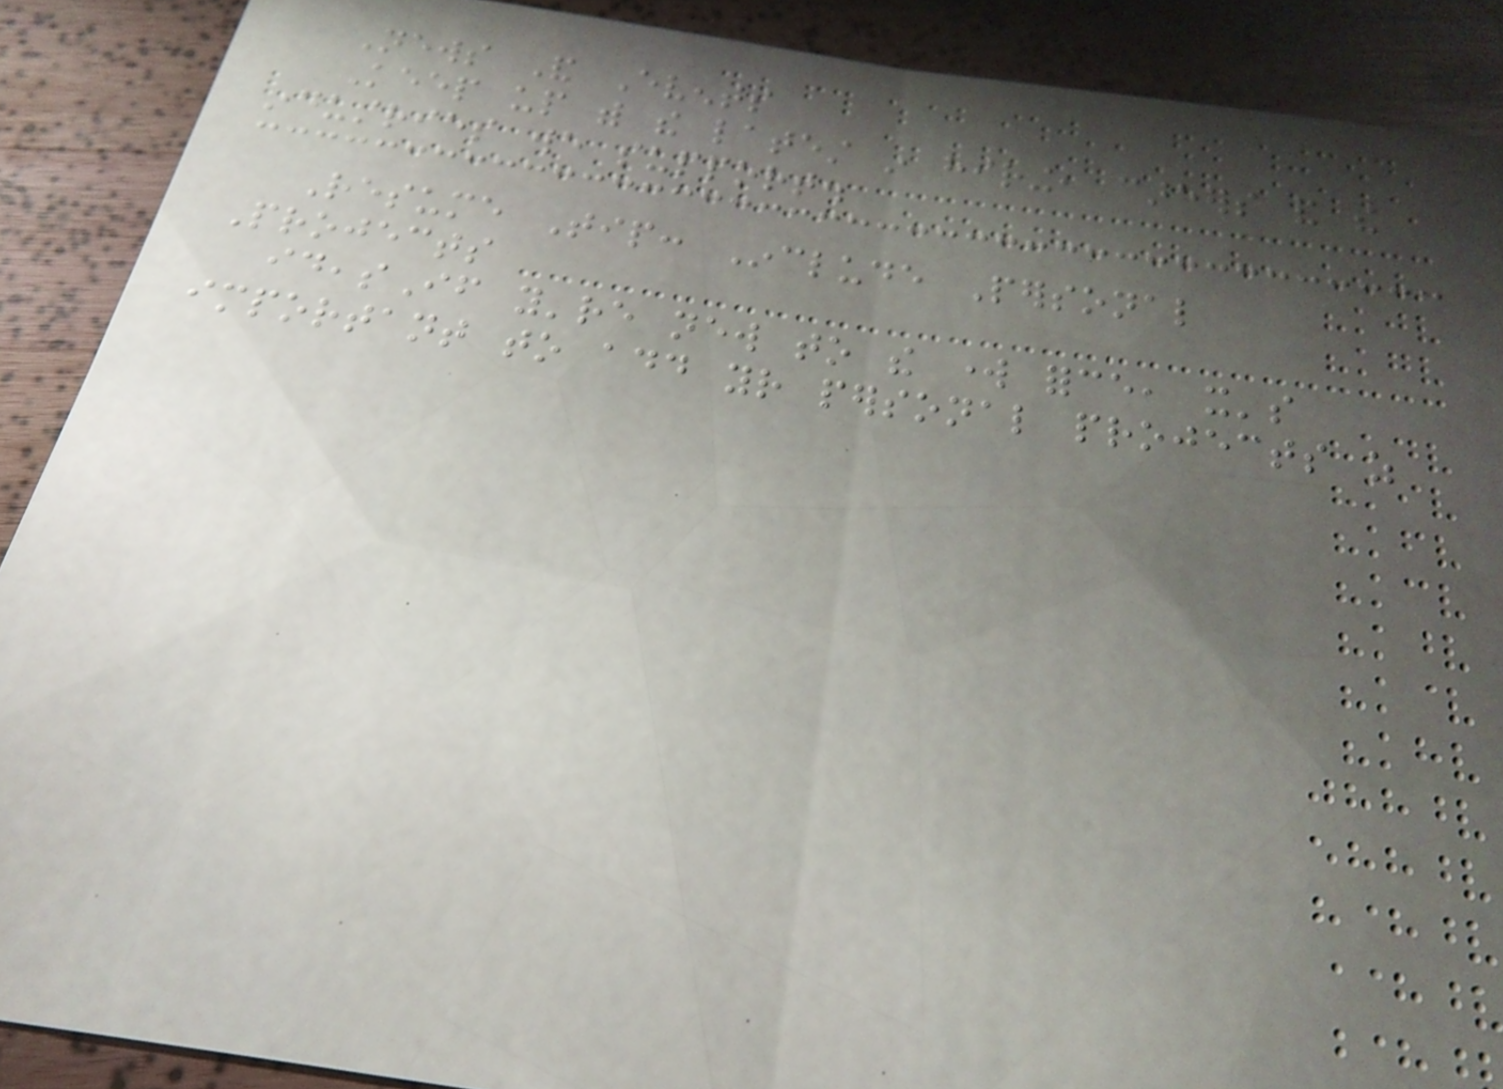News And Events
Keep up with the latest in hiring, careers and the
industries we support.
Resume Tip: Include Personal
Projects
ideasIf you're new to the work force, it's
important to add your personal projects as
